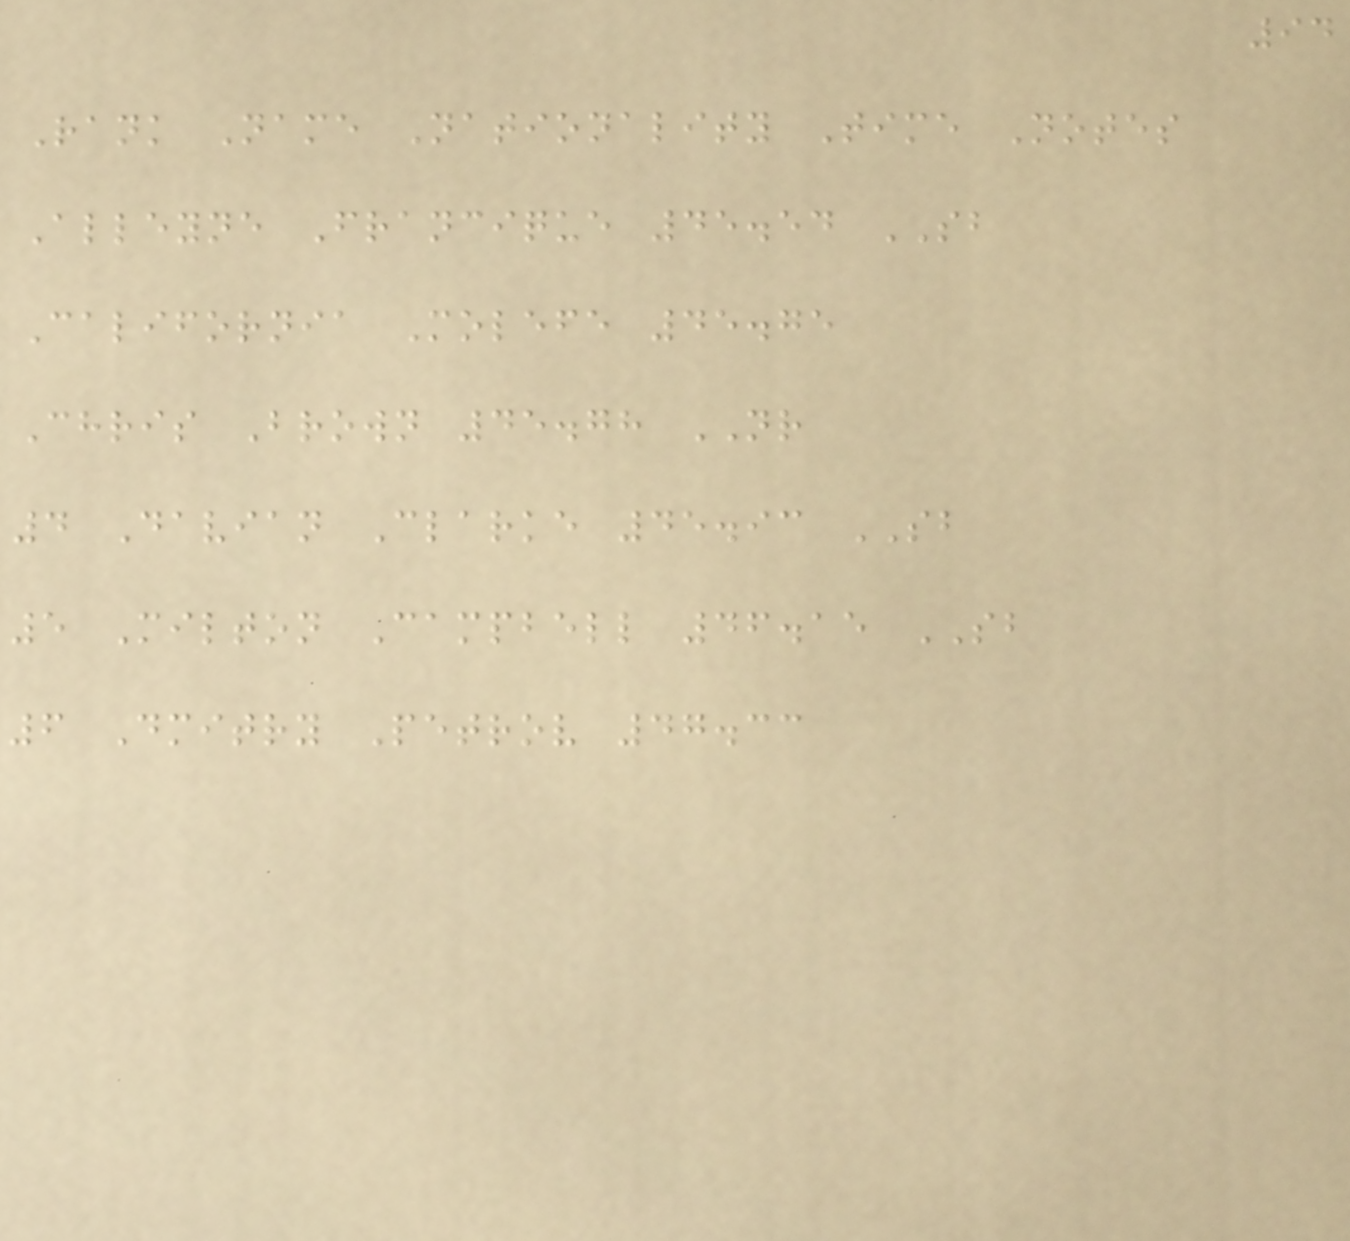94
Rank Name Nationality Time Notes
Alleyne Francique 45.54 SB
California Molefe 45.75
Chris Brown 45.78 NR
4 Davian Clarke 45.93 SB
5 Milton Campbell 46.15 SB
6 Dmitry Petrov 47.33
